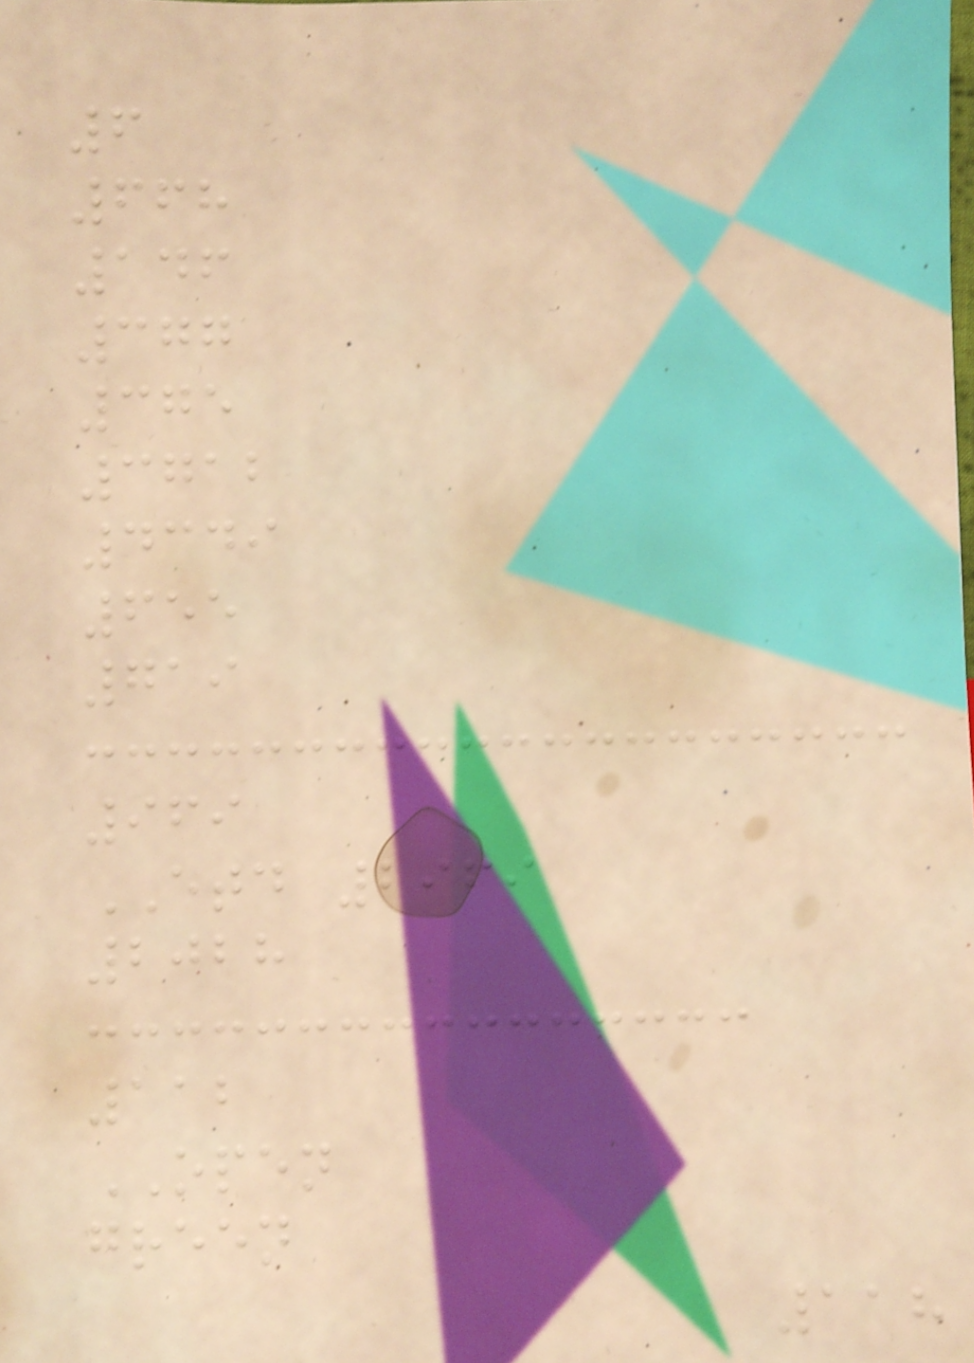6
668
146
377
375
3712
4349
655
719
969
ETD 2969
2028
112
OPEN
green
118
